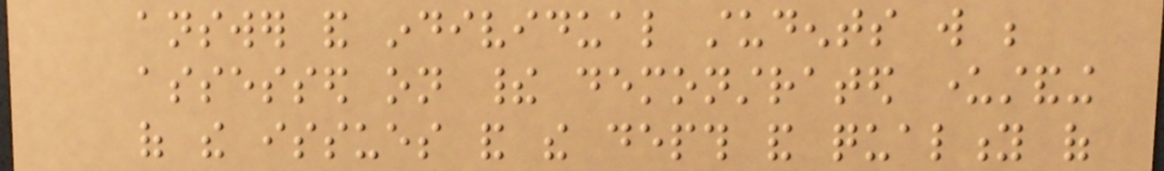answer and individual students will be
assessed on their demonstrated understanding
of the issues and the depth and quality of
